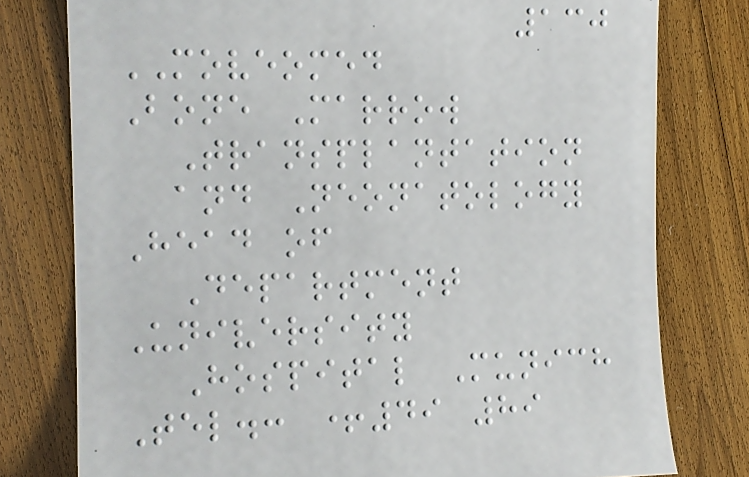130
MOVEOMED
Bone Marrow
Transplantation
and Neonatology
Head of
Department
University
Hospital Munich
Tel.: +49 89
